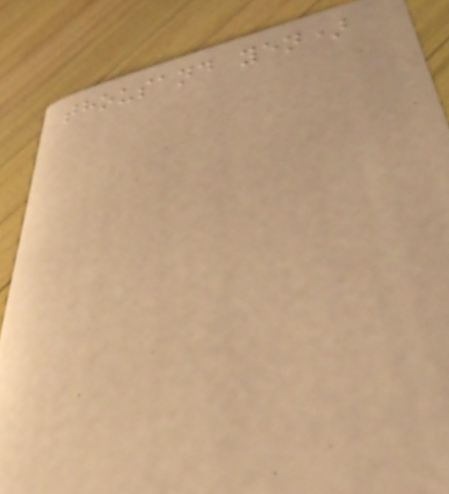thousand yen)
